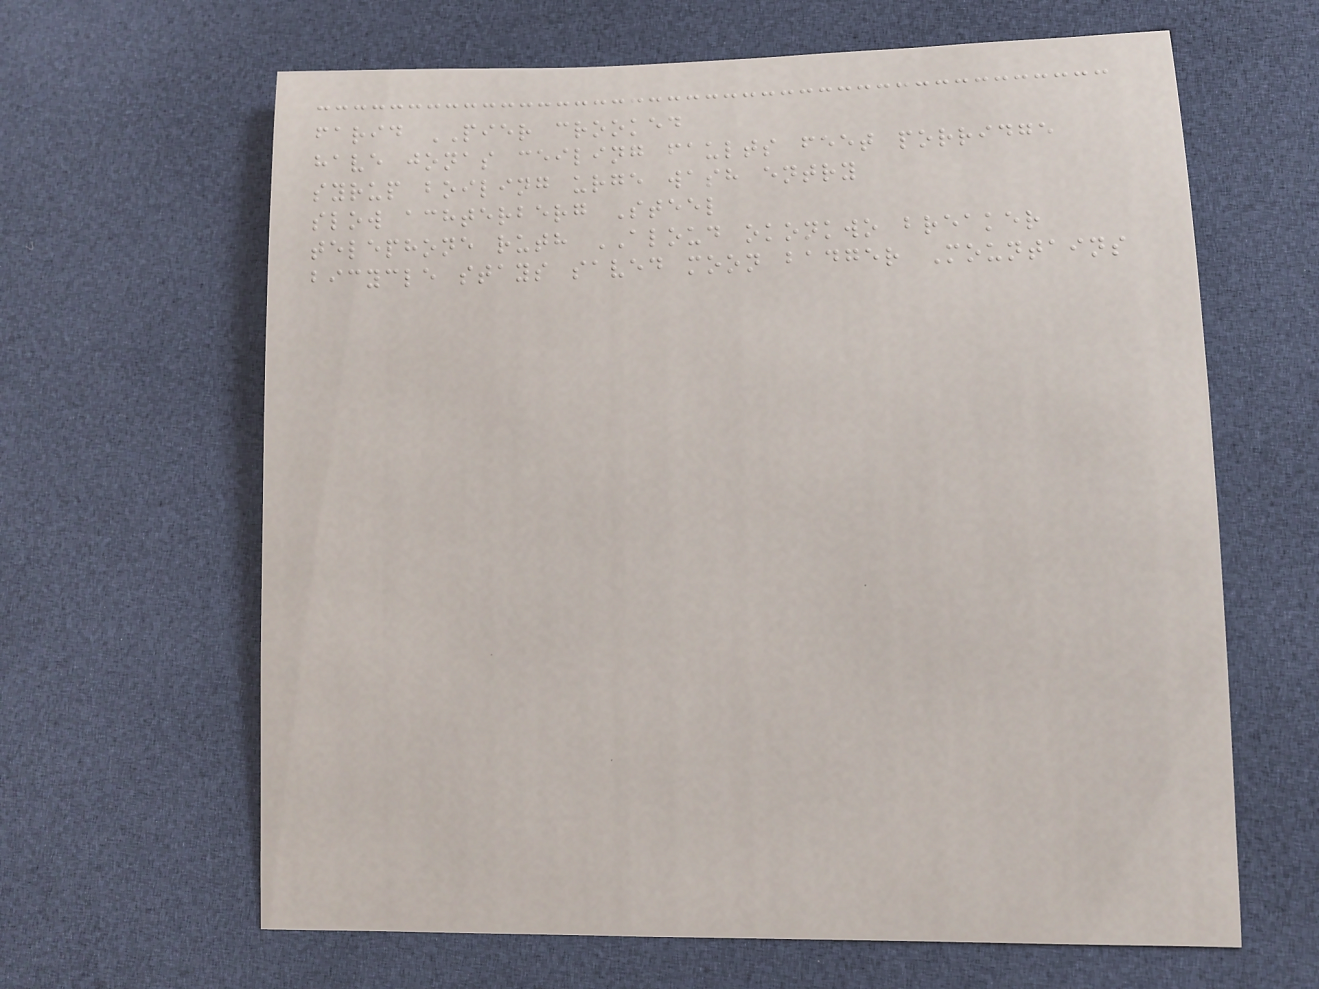farid PIER crooked
have jonas ceiling faults feet porridge
syrup boiling urge wash entry
slow achterberg Steel
telephone ruth ALOUD okonkwo breaker
bicycle stays saved moon badger Mountains
